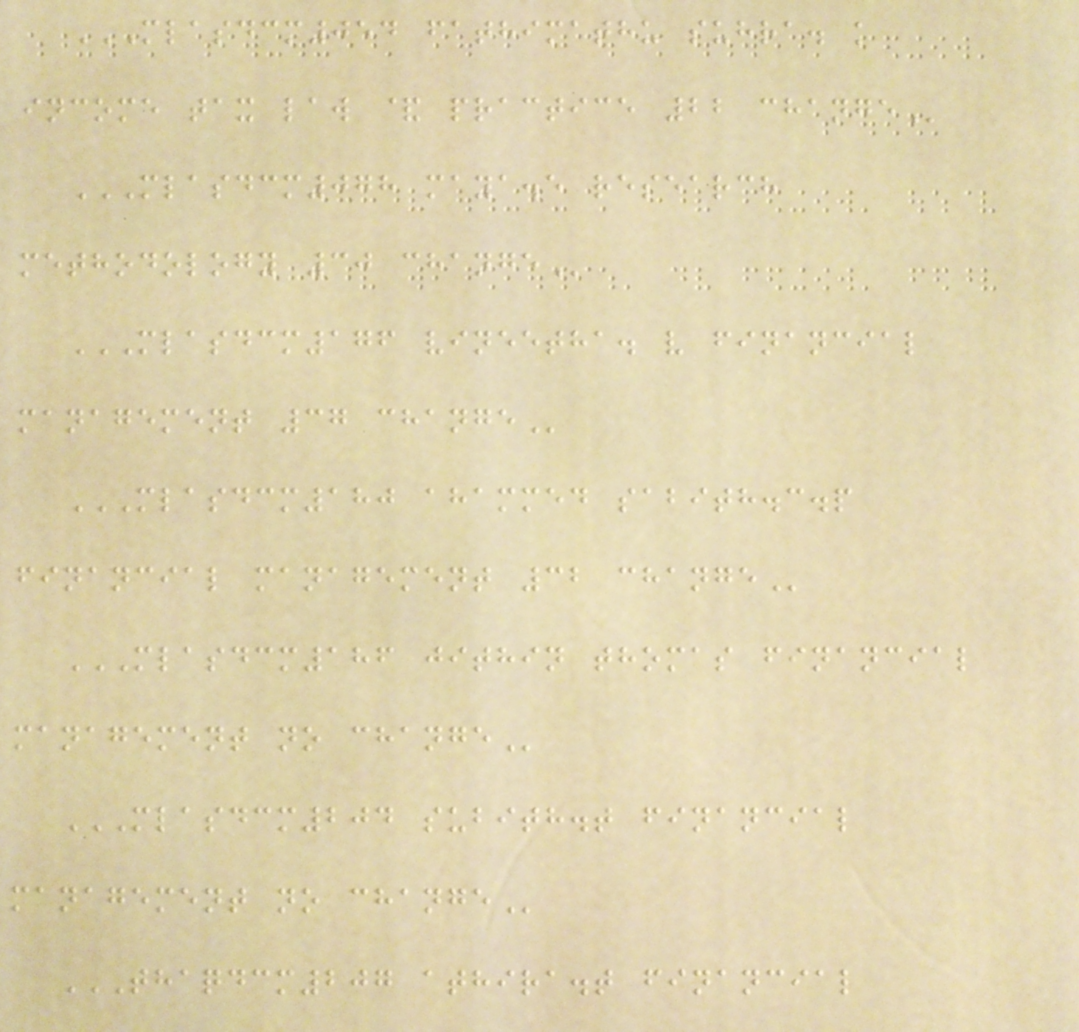MLASDCM054 FATHIMATHU SUHRA. K
INCOME TAX LAW & PRACTICE 22 CHANGE
MLASDCM078 MAYA.E RESEARCH
METHODOLOGY 30 CHANGE
MLASDCM176 VINEETHA. V FINANCIAL
MANAGEMENT 37 CHANGE
MLASDCM180 AHAMMED SABITH.C.P
FINANCIAL MANAGEMENT 32 CHANGE
MLASDCM186 JITHIN THOMAS FINANCIAL
MANAGEMENT NO CHANGE
MLASDCM204 SUBITH.T FINANCIAL
MANAGEMENT NO CHANGE
THAQDCM207 ATHIRA.T FINANCIAL
